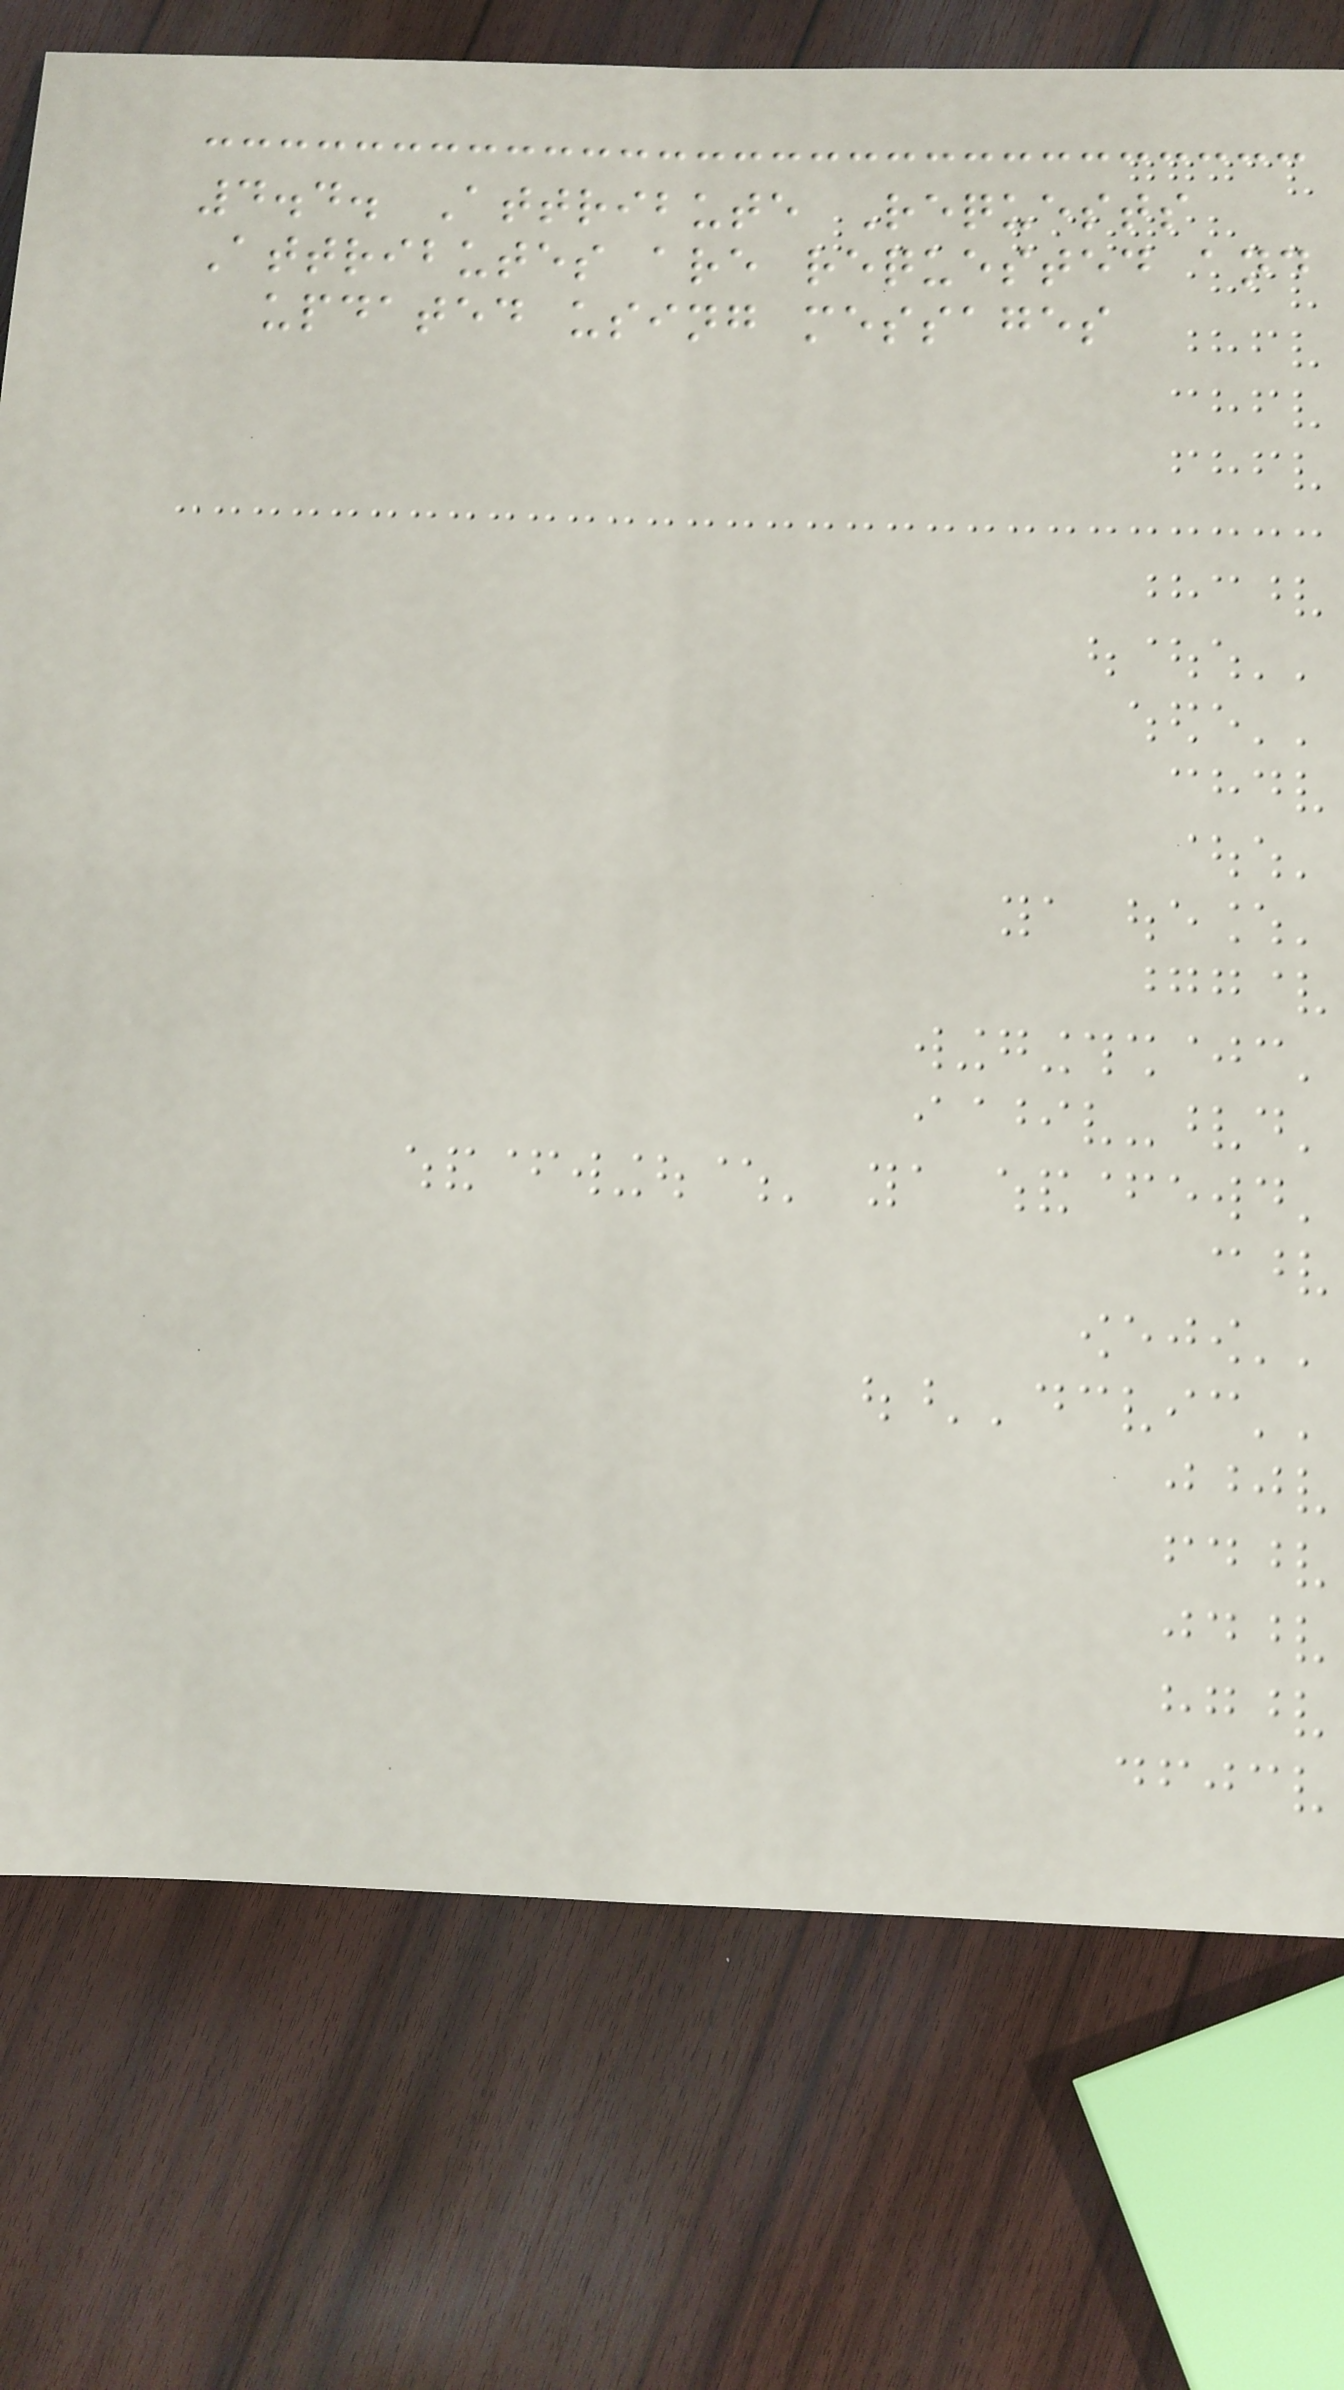4.4. Attribute Requests
Attributes are requested and
updated using messages
